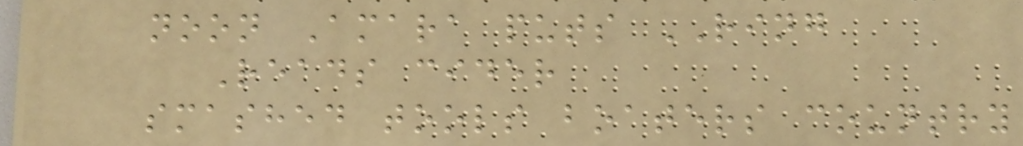noon Amara puts RING
Reads cider
smashed tools boaters country
